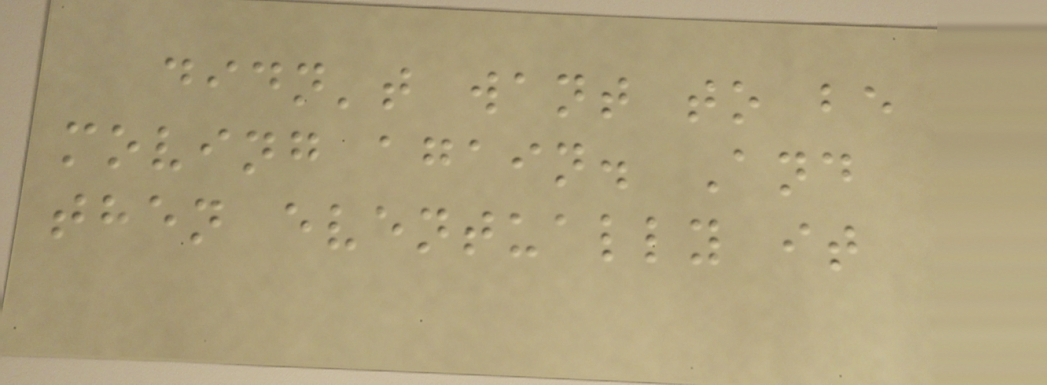didn't want to be
moving again. And
then eventually it
